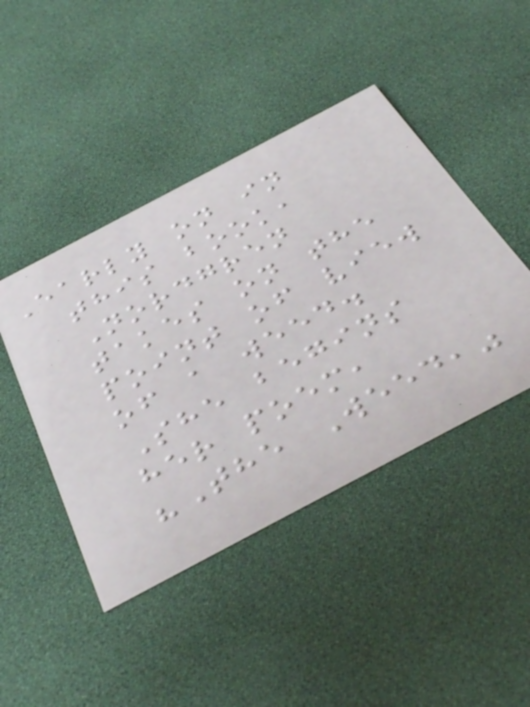Early on in
this book,
Nordgren
takes on the
point of view
of a weed.
She begins
her poem,
"The Weed,"
